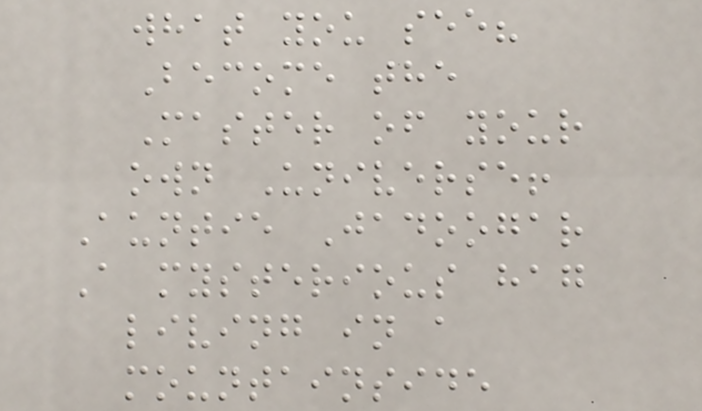what you see?
Become the
Master of your
own Universe!
Auntie Jadoogar
A mysterious hag
living in a
mountainside
